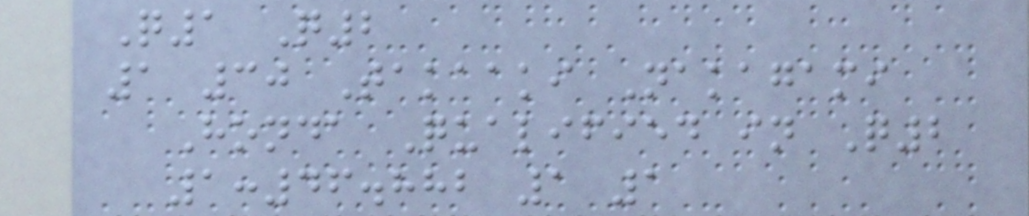Q1 Q2
1 30 Takaaki Nakagami
Honda Qualified in Q2
1:46.882 1 1
